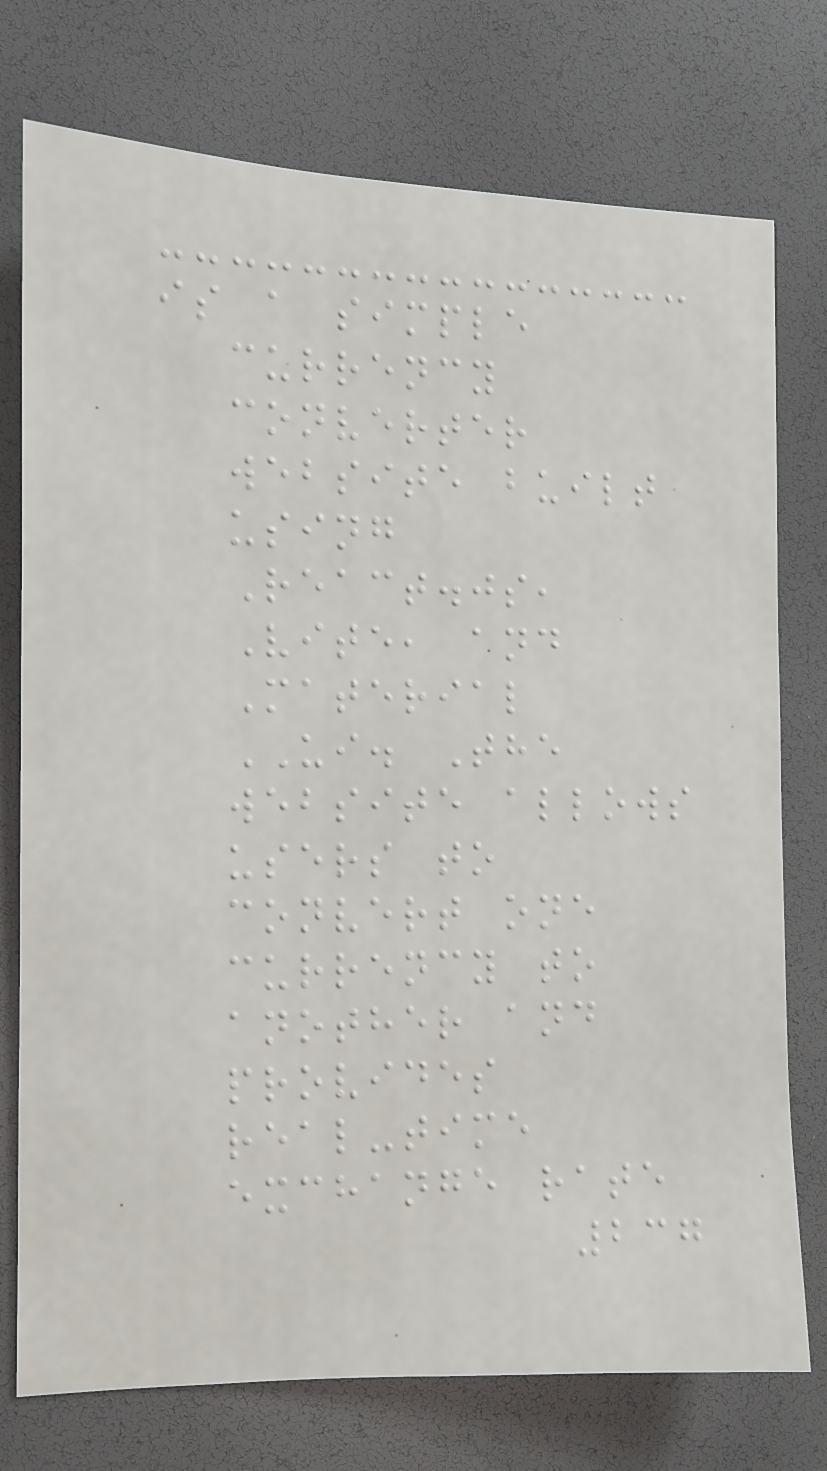is a simple
currency
converter
website built
using
React.js,
Vite, and
Material
UI. The
website allows
users to
convert one
currency to
another and
provides
real-time
exchange rate
237
